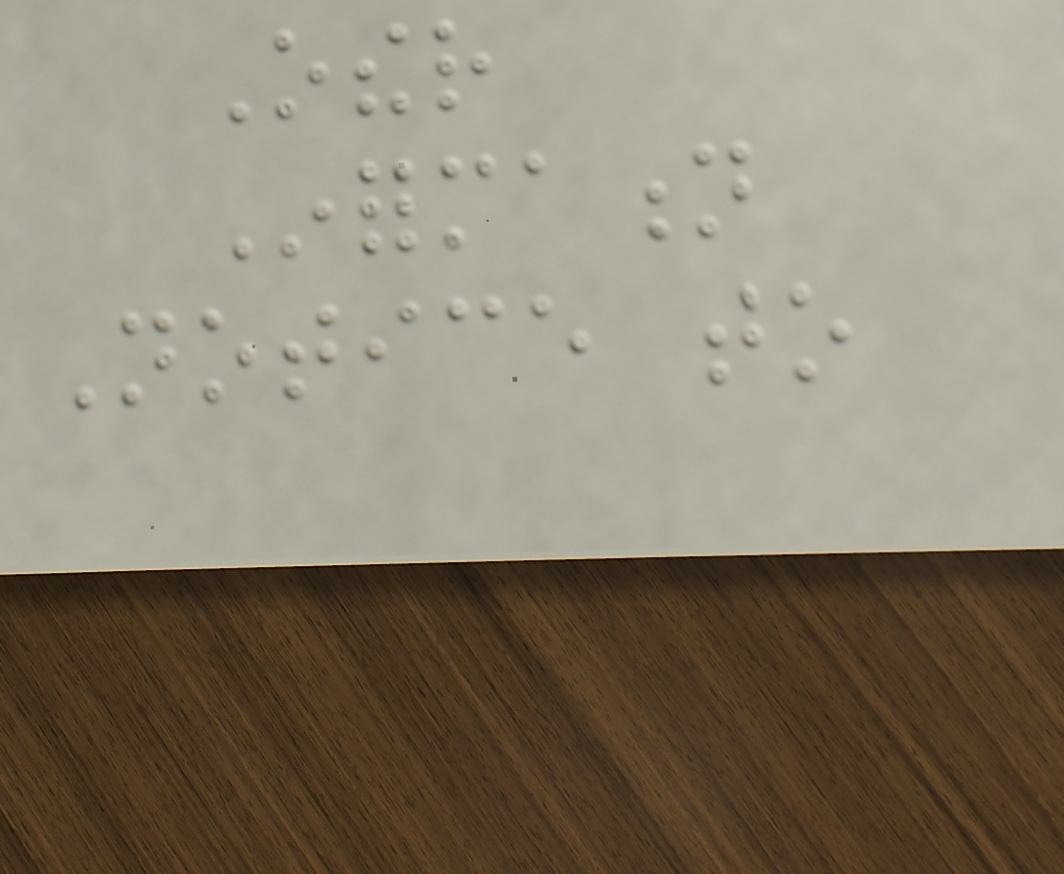Other
Information
Notice to
